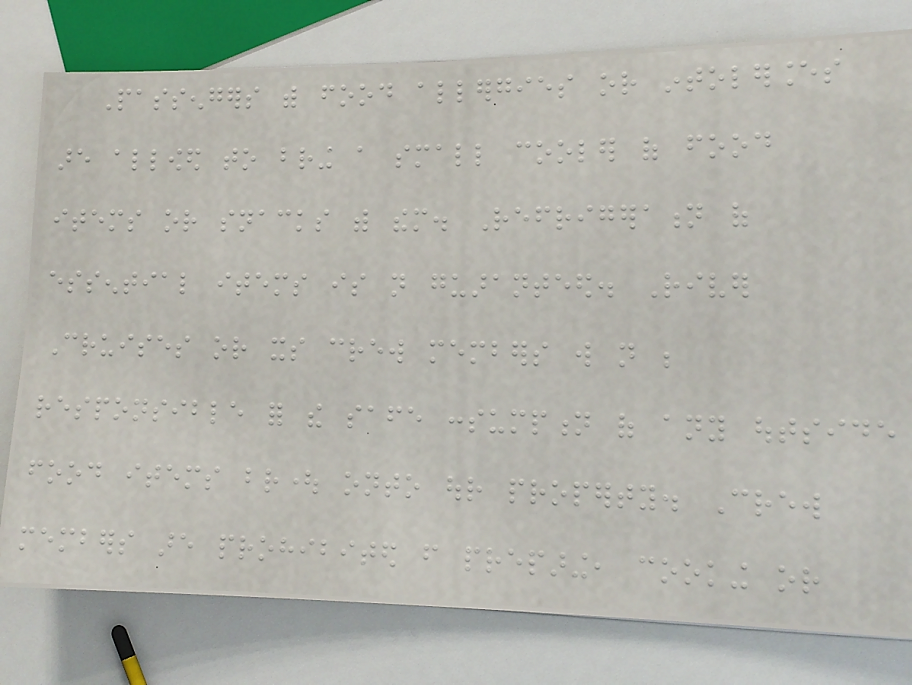Passengers with food allergies or intolerances
are allowed to bring a small cooler of food
items or snacks with them. Refrigeration of
essential items is not guaranteed. River
Cruises or its crew members will not be
responsible for the safe consumption of any outside
food items brought onto our property. Crew
members are prohibited from preparing, cooking or
